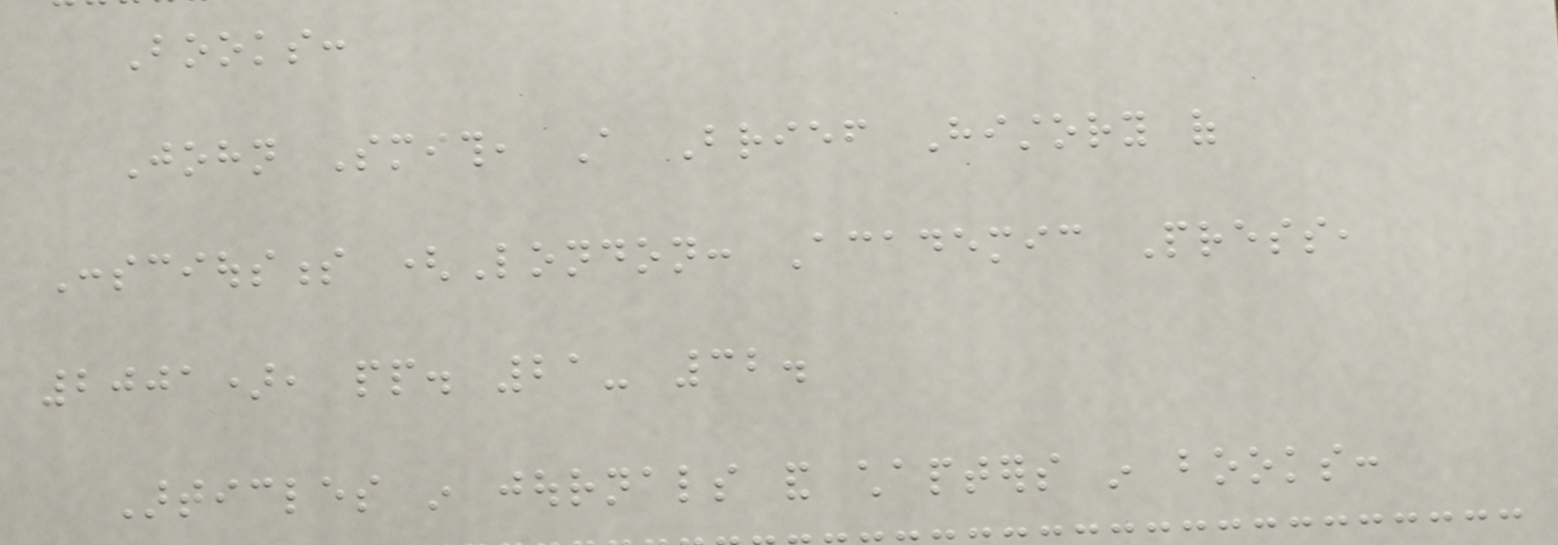Books:
John Smith, A Brief History of
Consciousness (London: Academic Press,
2001), pp. 21- 32.
Articles in journals and chapters in books:
